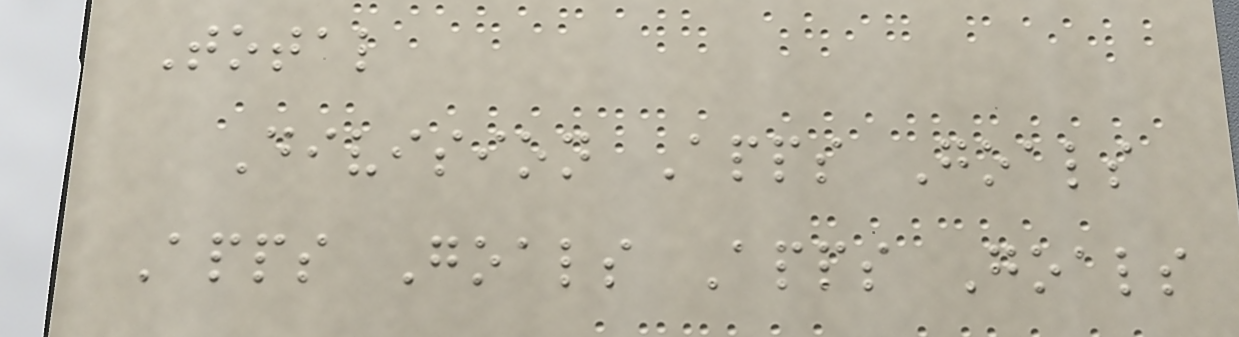Total
Division Apps Goals
Apps Goals Apps Goals
